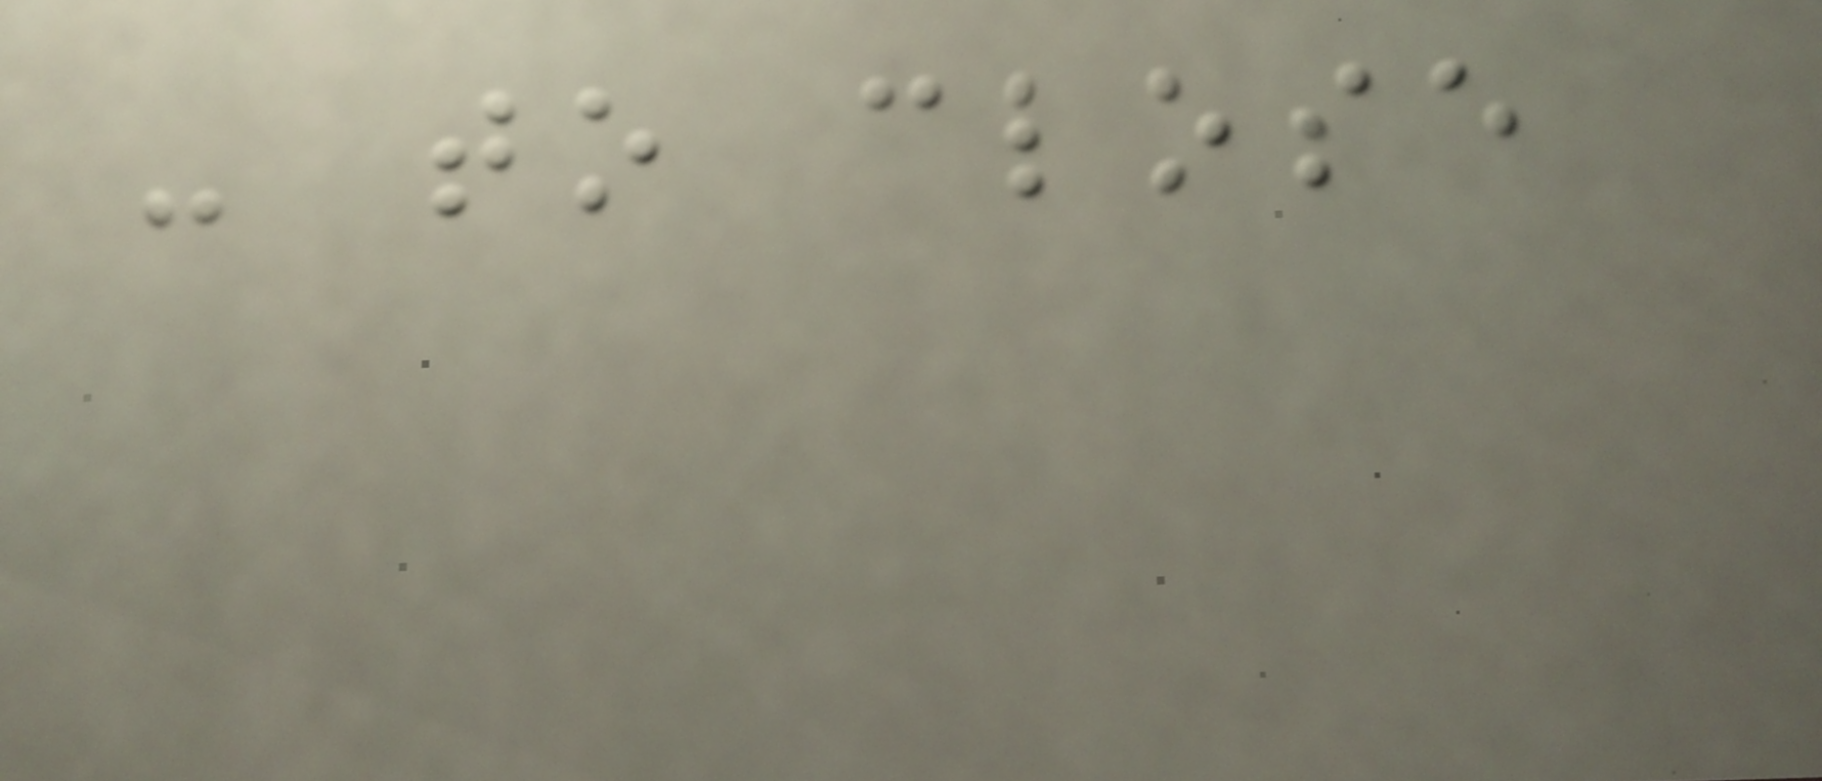- to close
